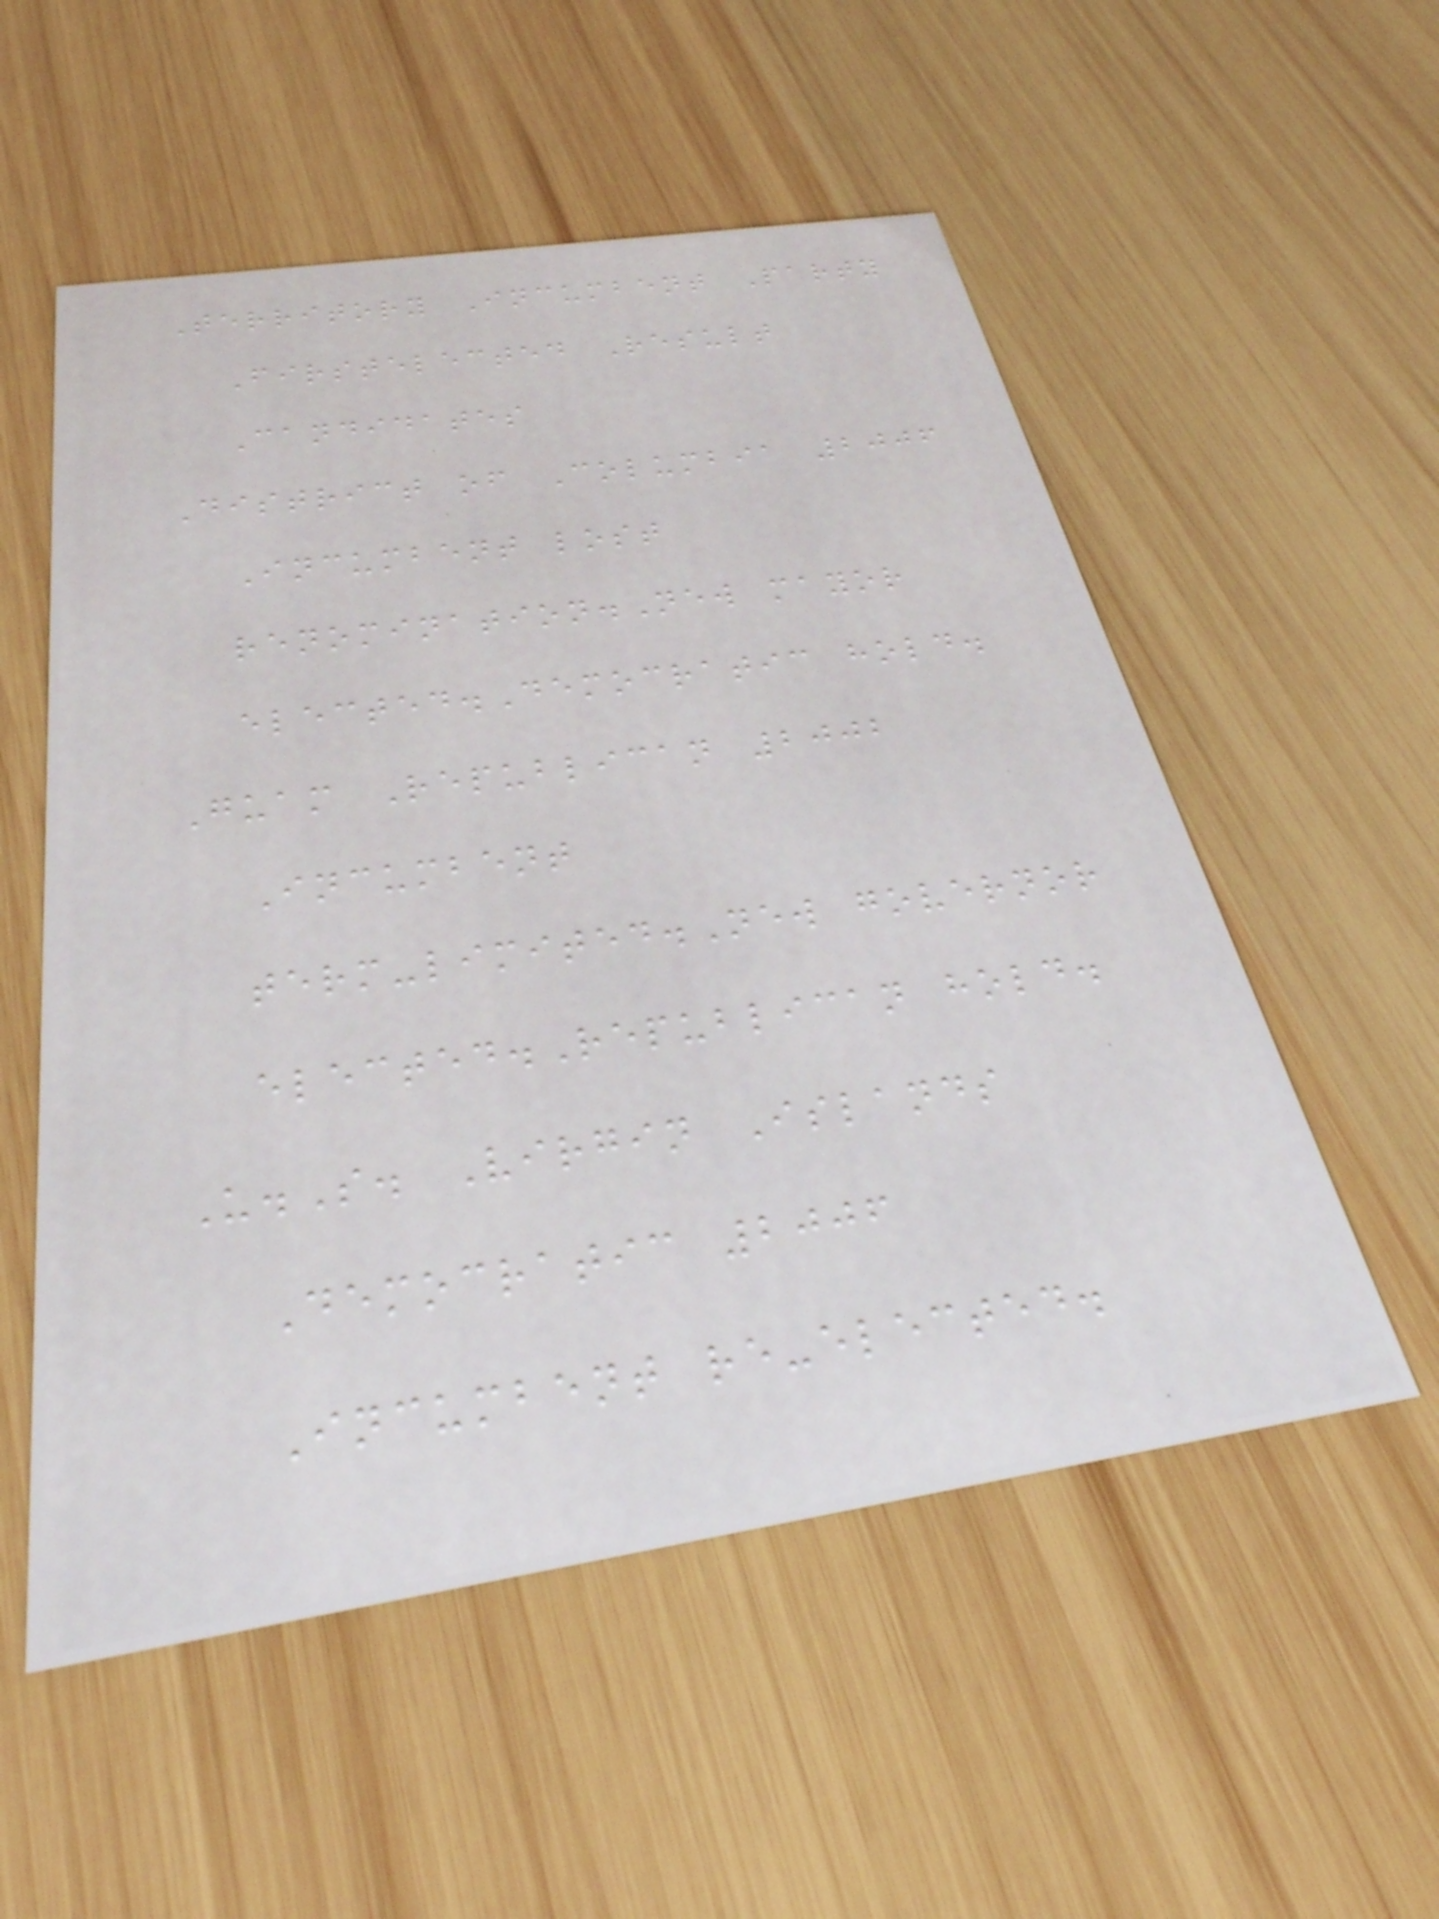Territory Incumbent Party
Firstelected Result
Candidates
District of Columbia 2006
Incumbent lost
renomination.New mayor
elected.Democratic hold.
Guam Republican 2002
Incumbent
term-limited.New governor
elected.Republican hold.
U.S. Virgin Islands
Democratic 2006
Incumbent re-elected.
